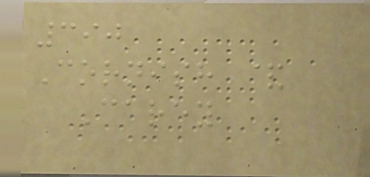390
Cornish &
Carey
